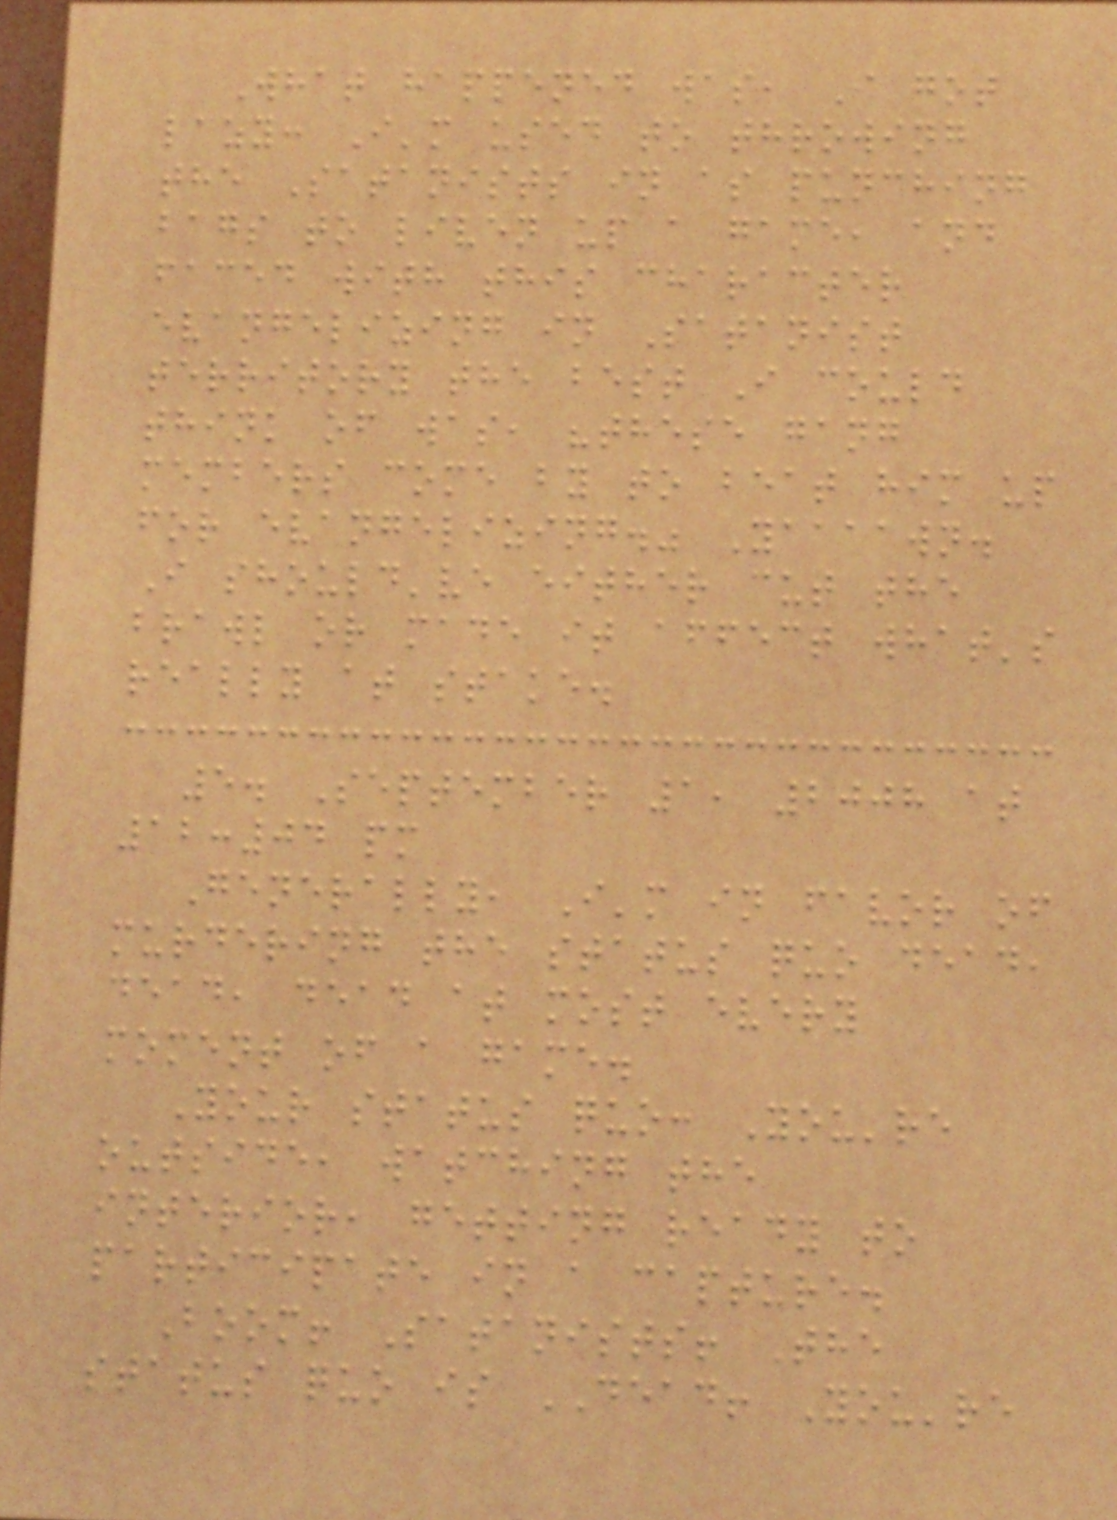What happened was, I got
lazy: I'm used to throwing
the Satanists in as punching
bags to liven up a game, and
faced with this character
evangelizing in Satanist
territory the best I could
think of was, "these gang
members come by to beat him up
for evangelizing." Yaaaawn.
I should've either cut the
brawl or made it affect what's
really at stake.
5. September 1, 2008 at
12:04 pm
Generally, I'm in favor of
murdering the status quo dead,
dead, dead at most every
moment of a game.
Your status quo: You're
outside, watching the
interior, getting ready to
participate in a capture.
Boom! Satanists! The
status quo is DEAD! You're
